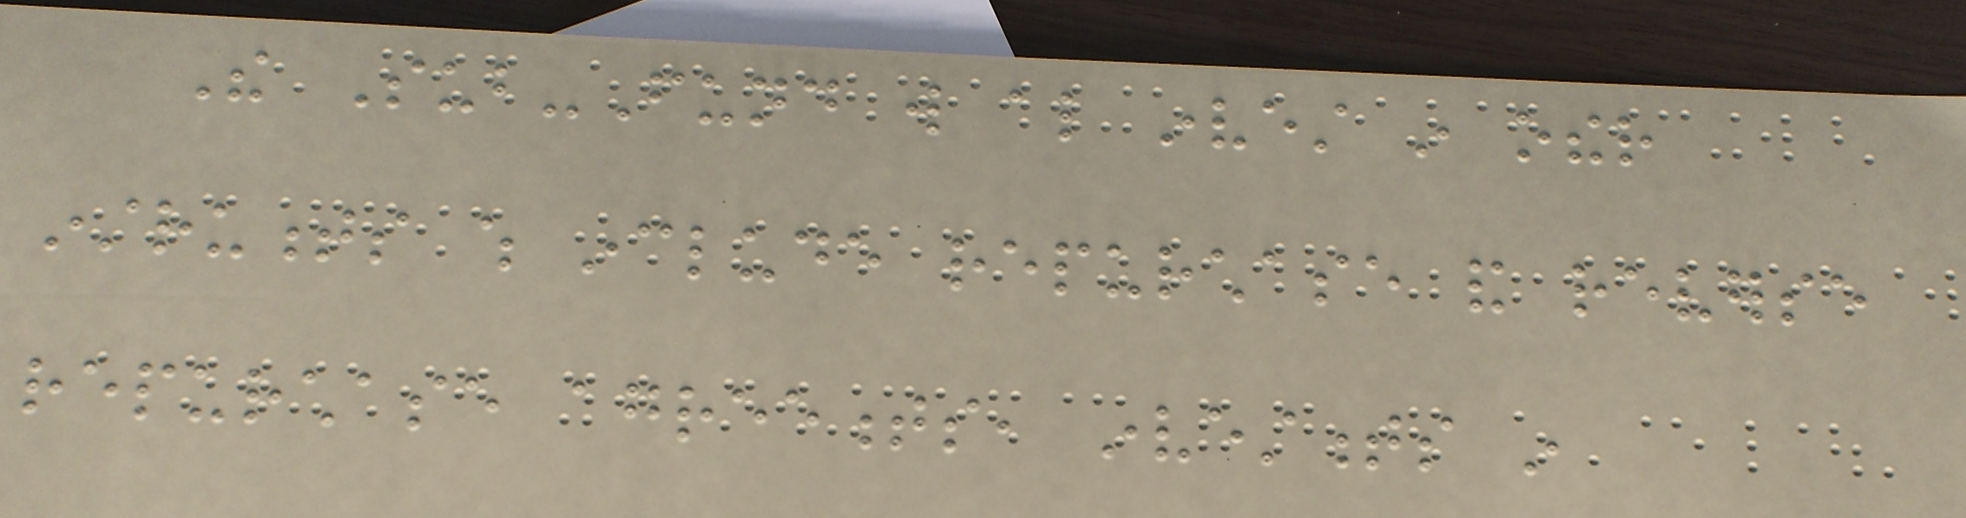The Sub-Fund will also invest in other
instruments which include repurchase and reverse
repurchase agreements, investments in
